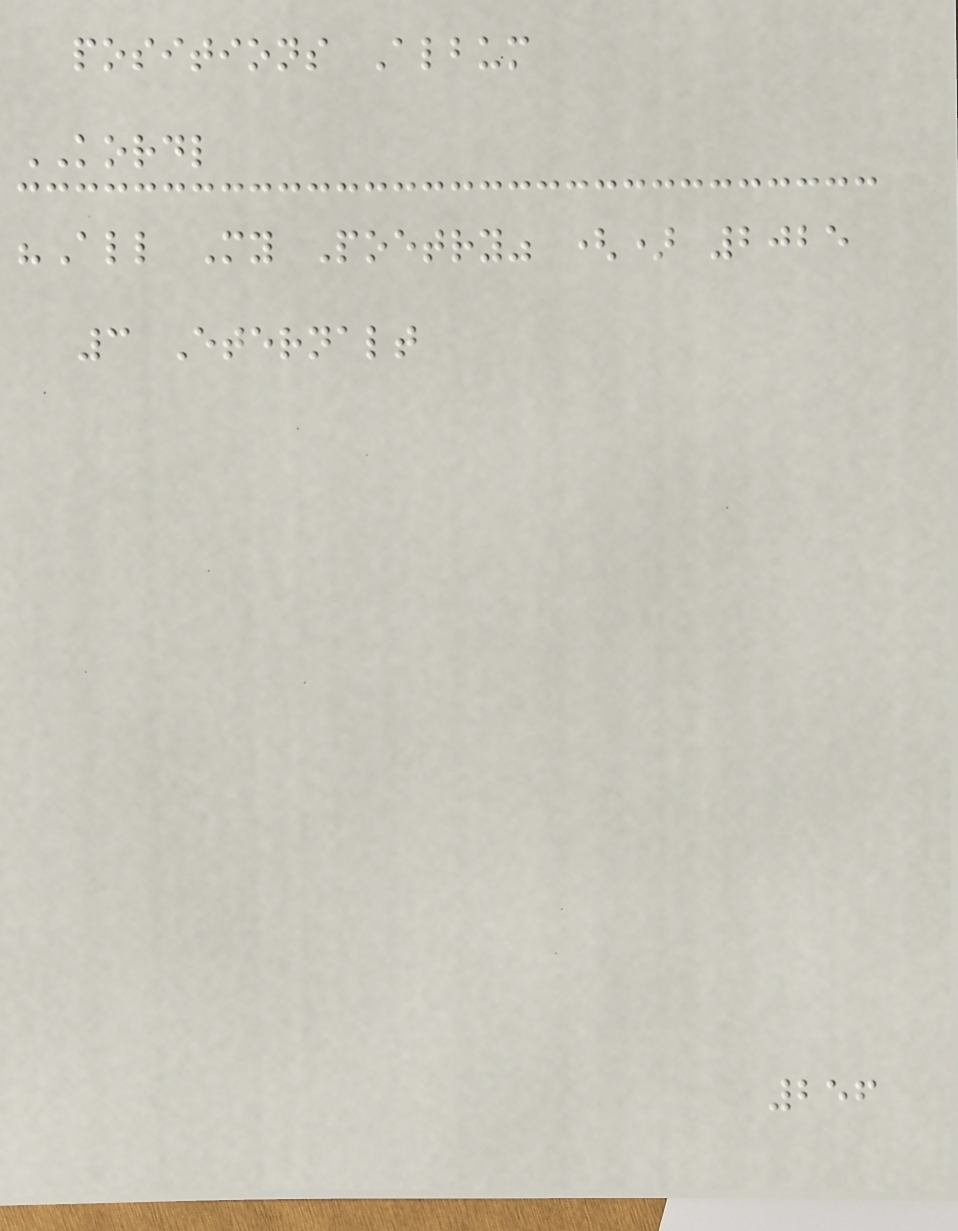positions Album
KORDL
"All My Poetry" () 2025
3 Eternalt
256
